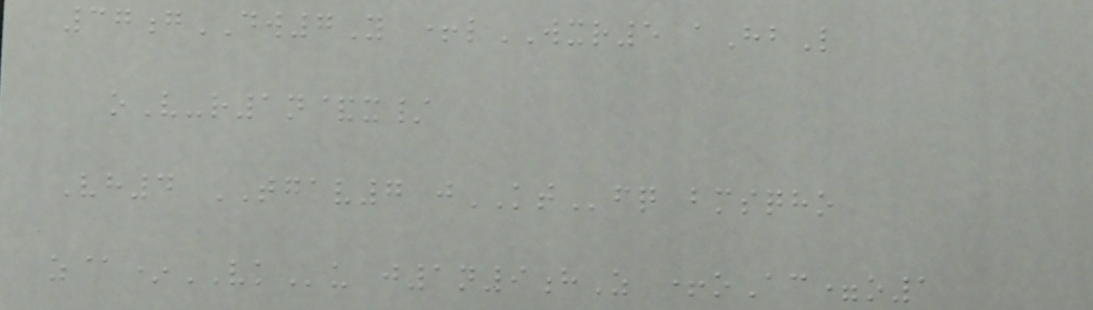37gDW7Y +lWXR5 aHbL
oV-r1n&x/
Vh4 TGAV7 jKTfq bmsqho
z@*VKu j1n9hZ +oAc=o1
